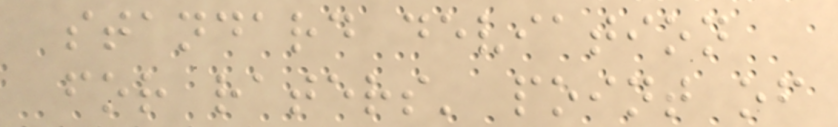standard deviation
for raters' point of
